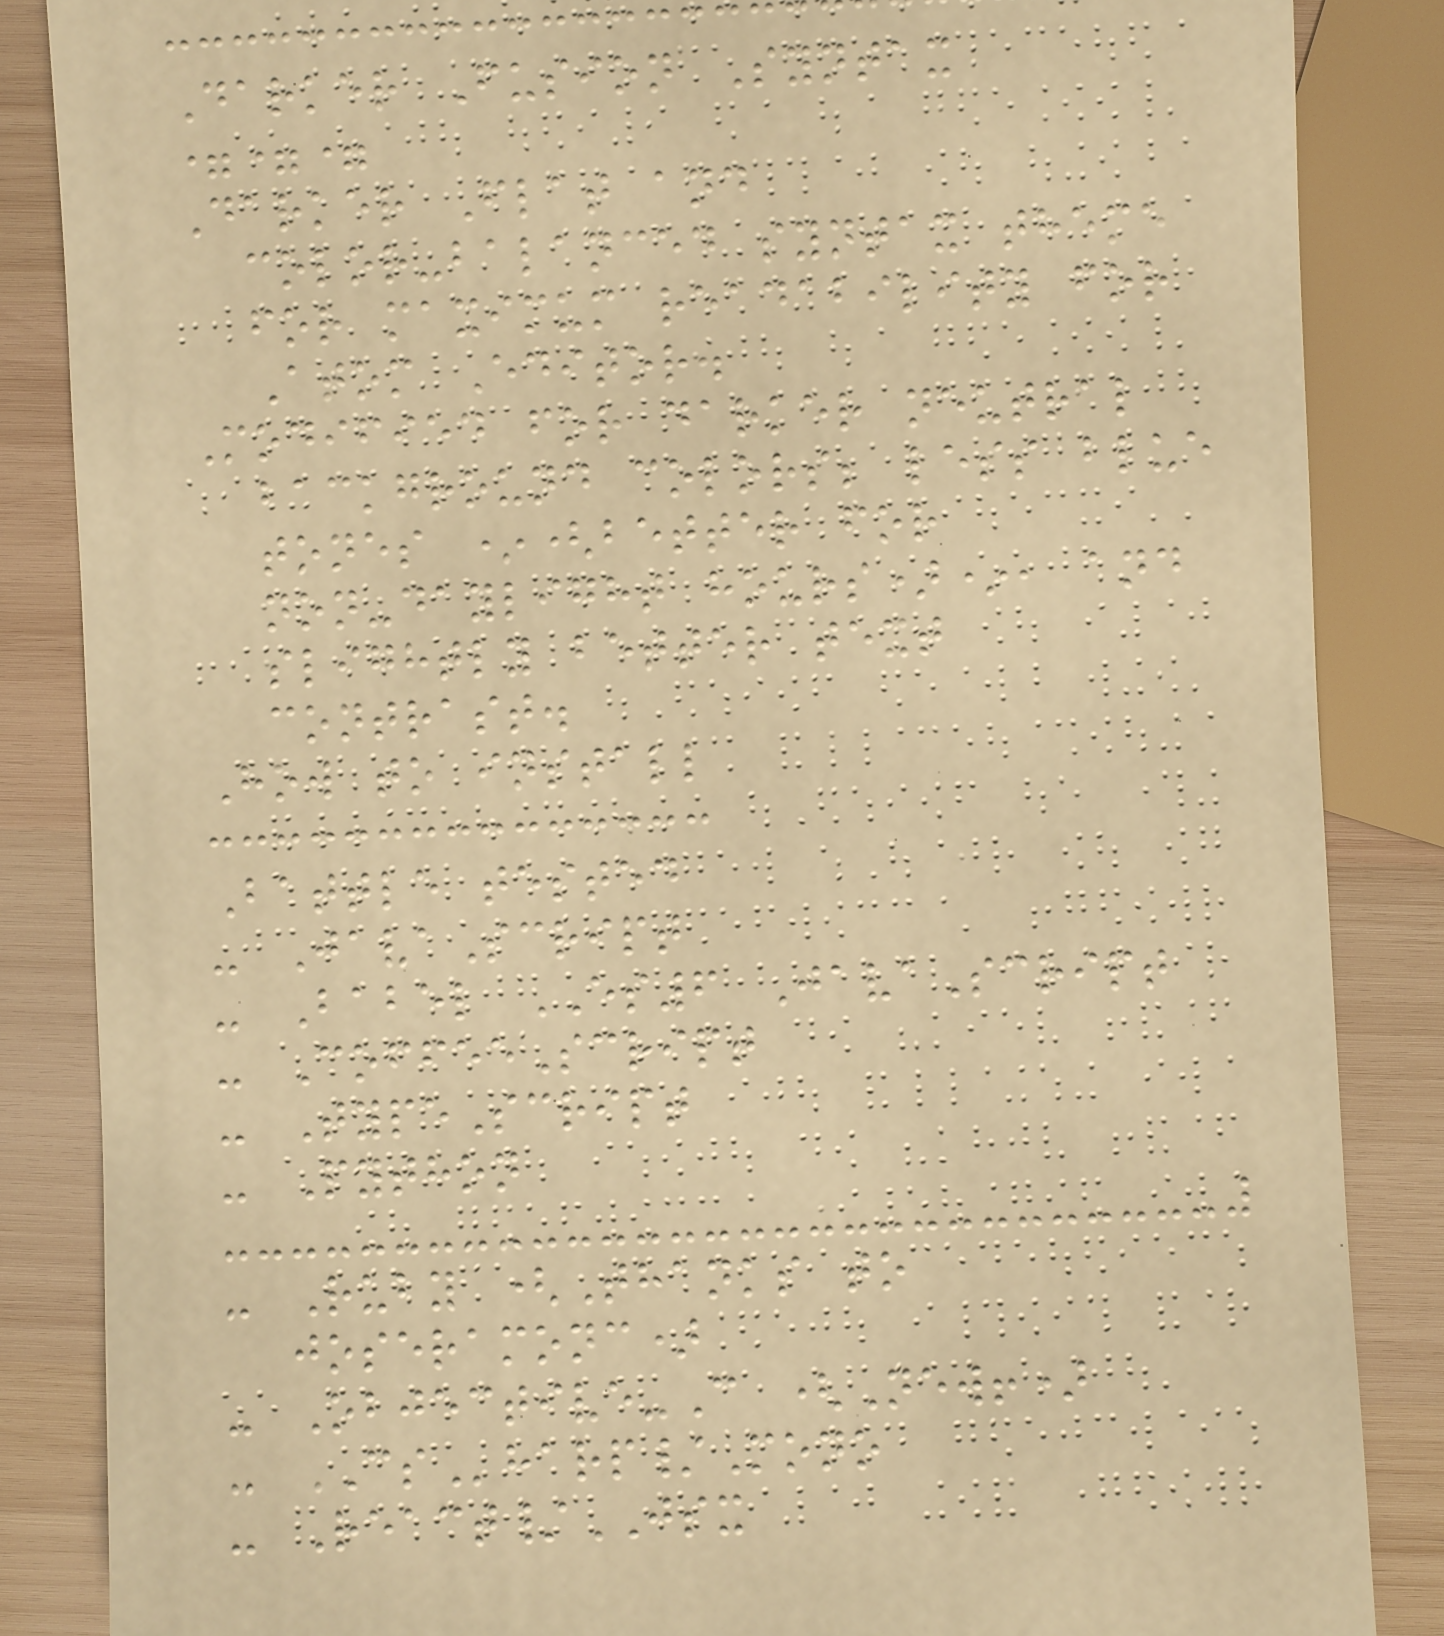Darker Fusion Syntax
===
Darker Flat and
color-balanced syntax theme
for maximum readability for
Atom Editor.
Modified for darker neutral
background colors; less blue
tones *(better for
non-daylight hours)*, and
slightly better text
contrast.
How to install
Battle tested
- JavaScript
- Babel ES6 JavaScript
- CoffeeScript
- TypeScript
- Python
- Ruby (Thanks to
joseramonc)
- Objective-C (New!)
- CSharp/Mono
- React/JSX
